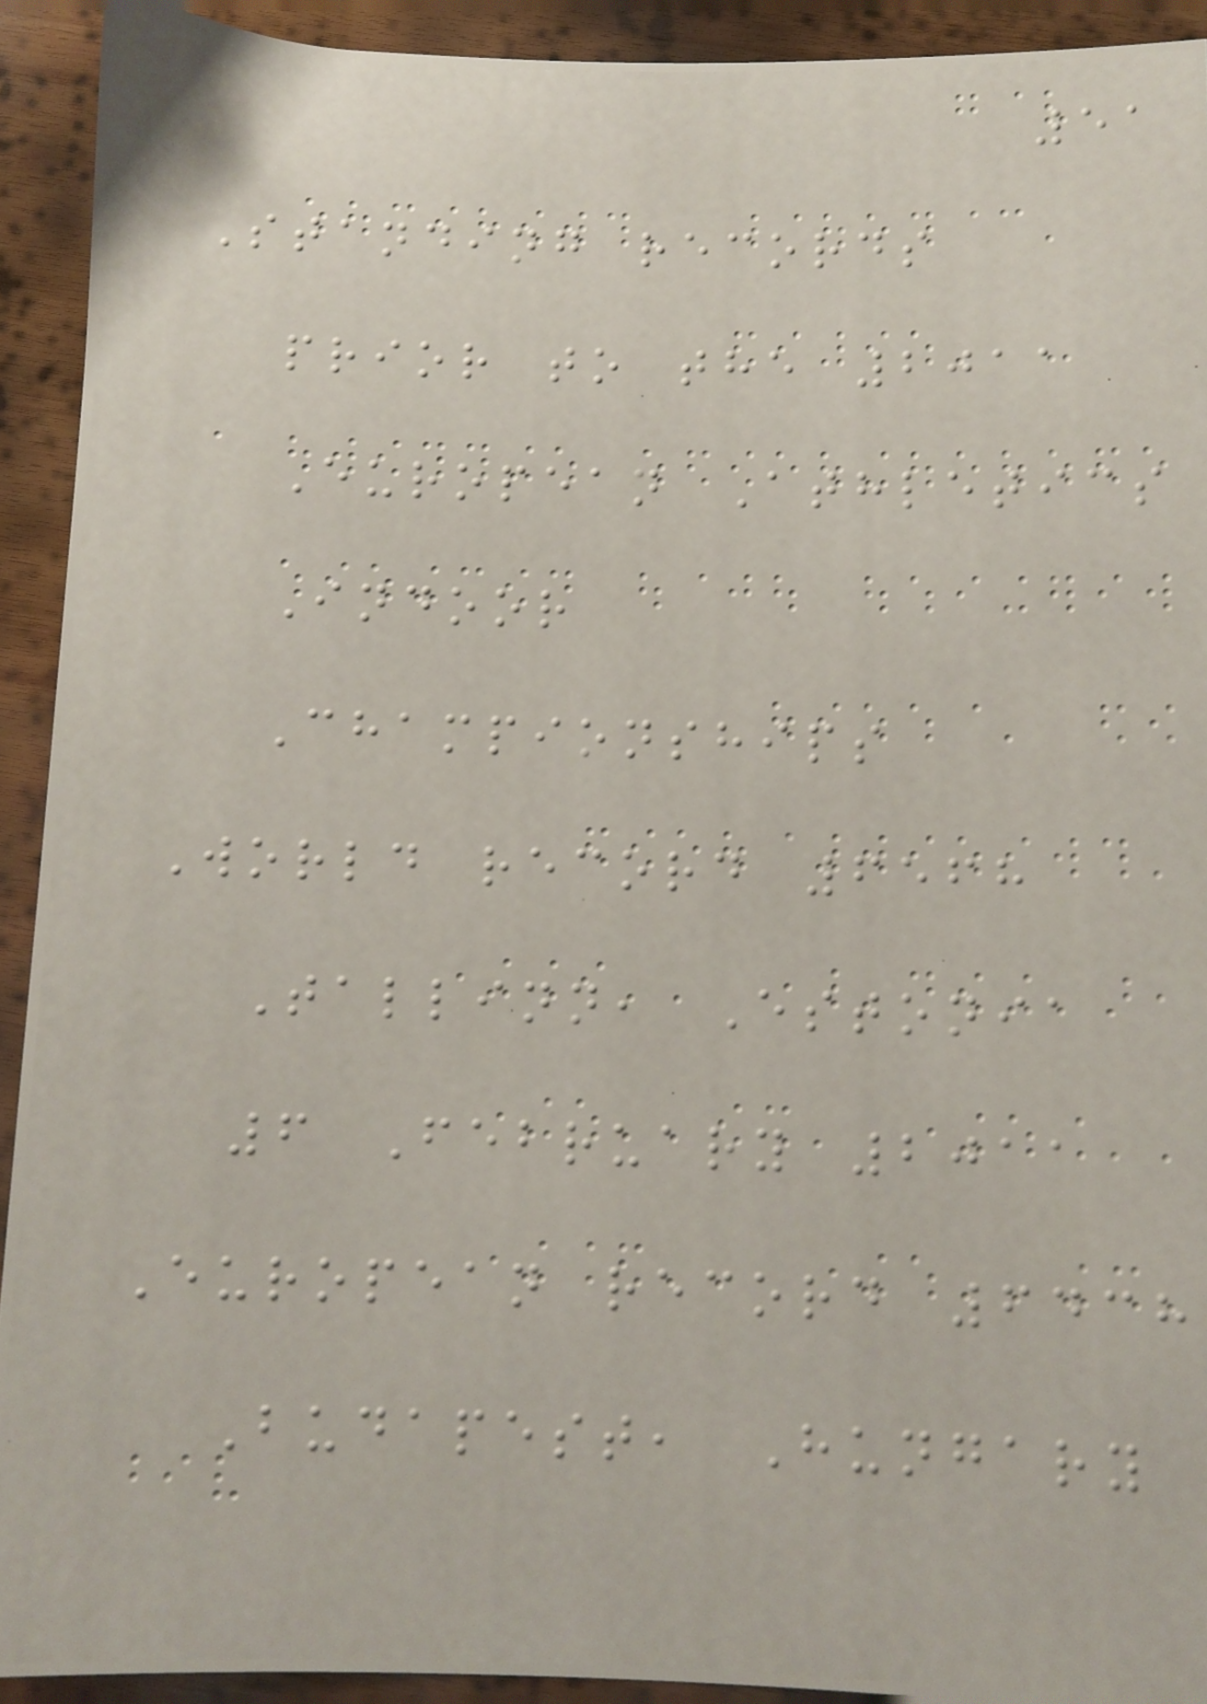51
Standing records
prior to the 2011
European Athletics
Indoor
Championships
World record 6568
Tallinn, Estonia
6 February 2011
European record 6438
Budapest, Hungary
